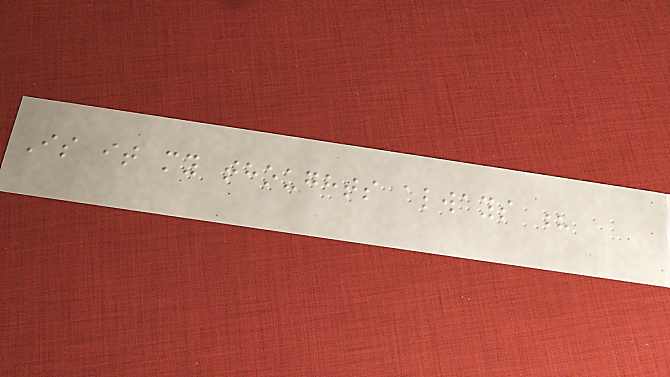Is it my thoughts always ?
